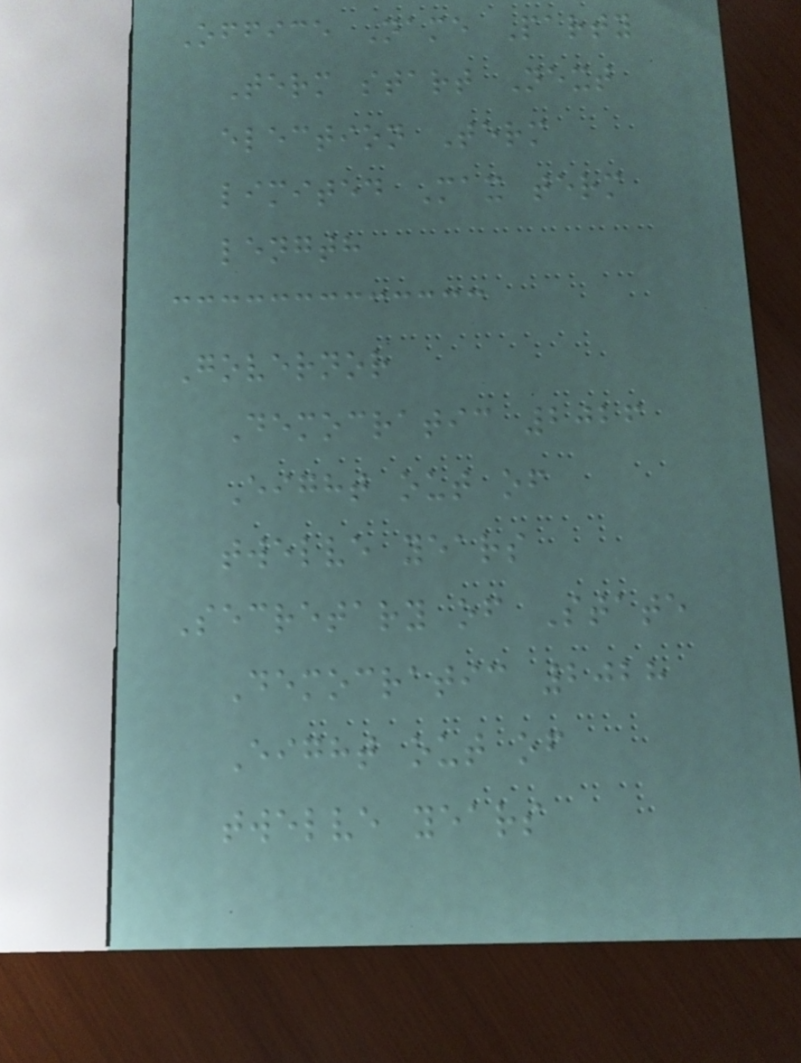Office Name Party
Term start Next
election Term
limited Max term
length
Governor
Democratic 2026
Eight out of
twelve years
Secretary of State
Democratic 2028
Eight out of
twelve years
